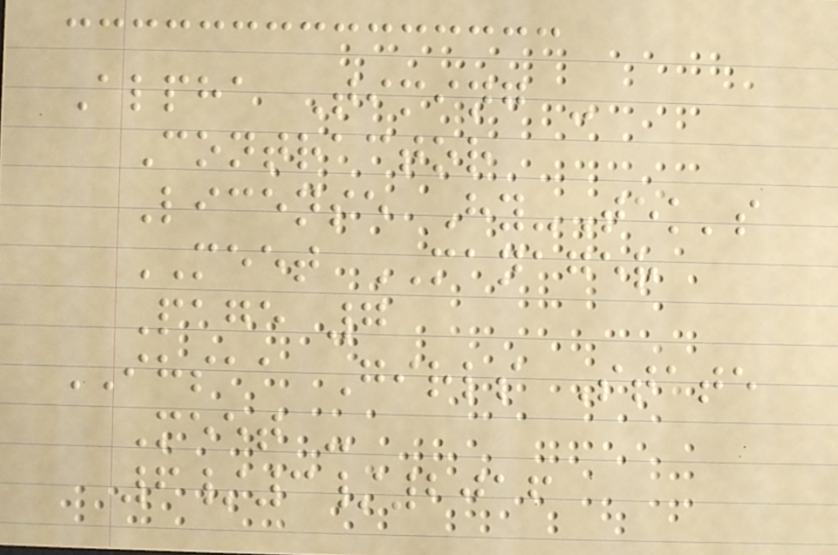Alpha Timing -
Contractor
License Hy-Tek's
MEET MANAGER
Page 7
IHSAA Girls State
Meet -
6/3/2016
